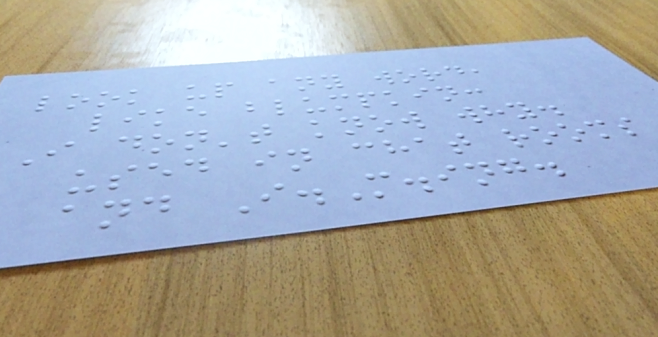look up any word,
like blumpkin:
I don't know why.
used in chat rooms
and I.M.ing.
